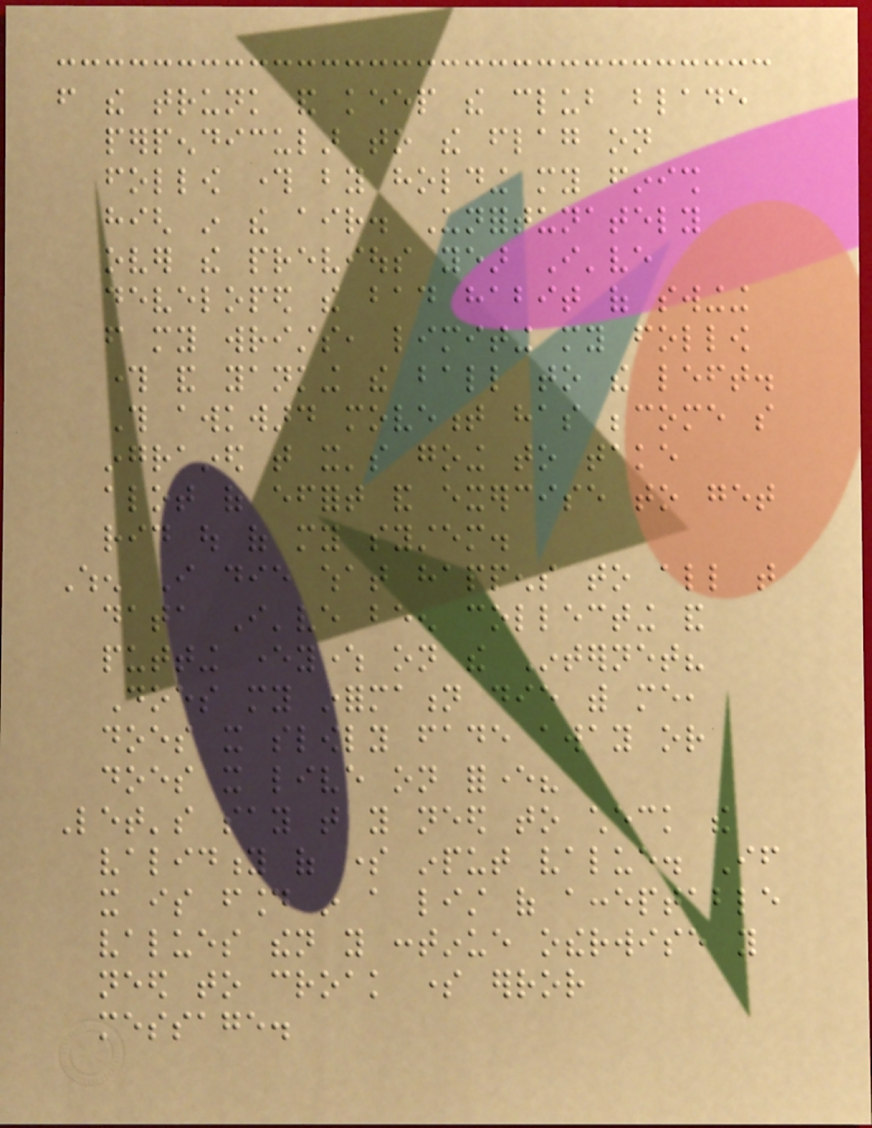from the trunk and keep the club blade
perpendicular to the flag on
follow through by holding my finish
high in the air. Unfortunately
over the previous year I've
developed the bad habit of swinging
from my wrists, limiting my follow
through and yanking the ball to the left.
This awkward movement has become so
ingrained that it's going to take
alot of effort and exercise to get
rid out of my system.
When I die what happens to all that
data I've been collecting and
putting everywhere on the Internet?
Does my information die with me,
does it slowly fade away or
does it live on forever?
Let's say that you need to check the
validity of some input value. If
it is found in a list of acceptable
values then you continue otherwise you
need to croak some error
message.
